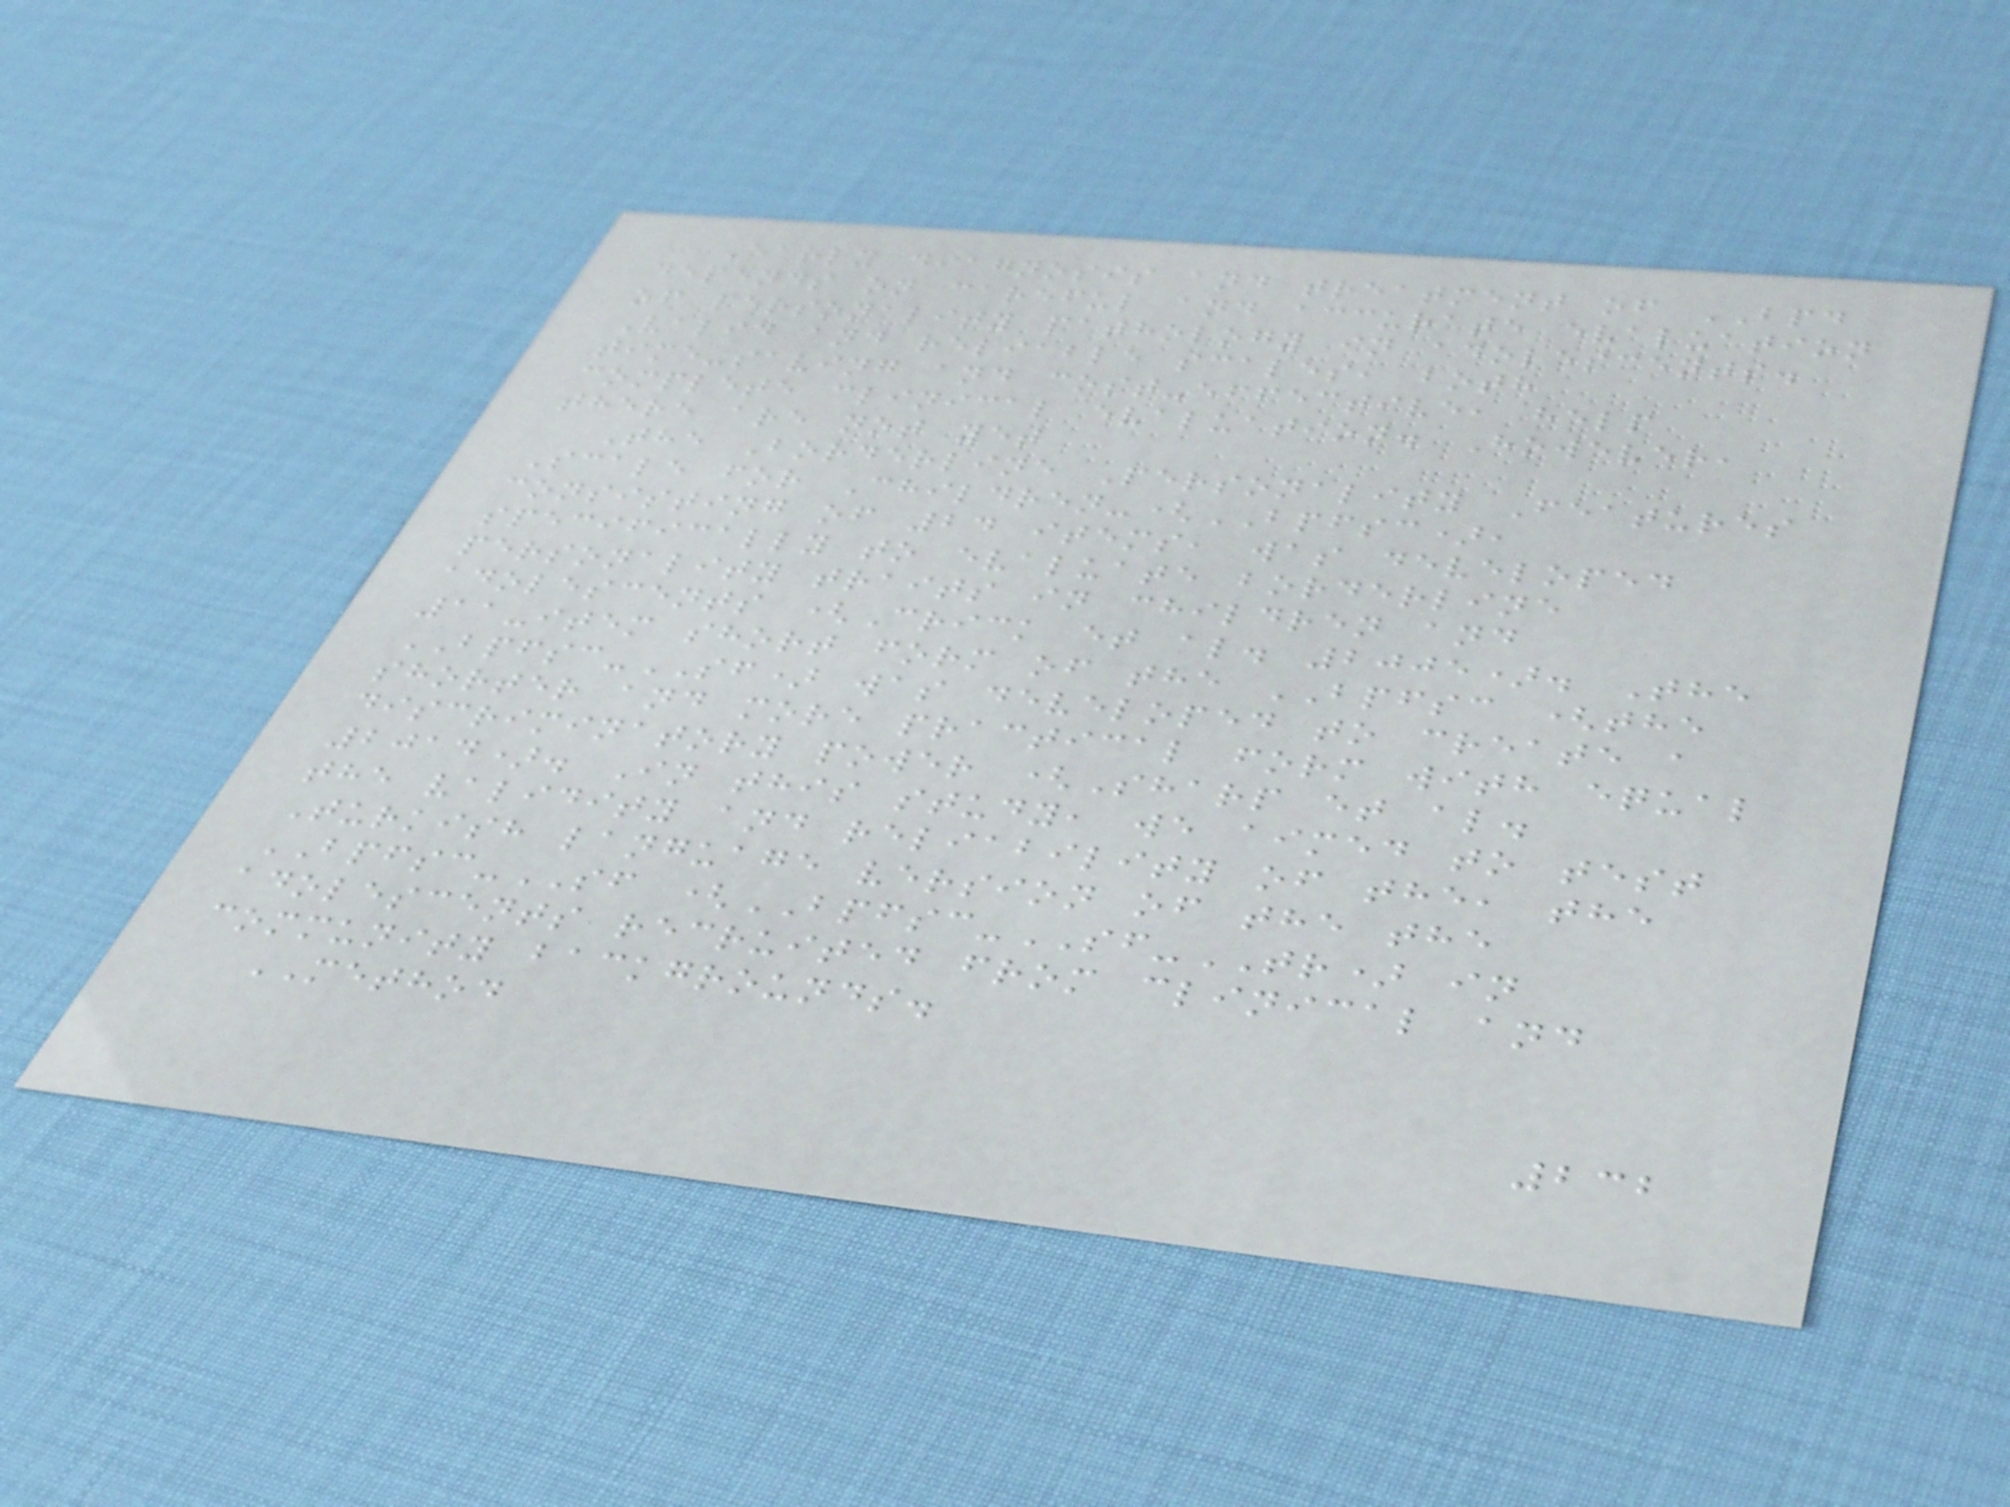Early diagnosis and treatment of BPD
depends on careful and accurate evaluation
of personality pathology in adolescents.
Valid and reliable scales, both
time-saving and cost-effective, help
complete clinical evaluation. However,
there are not yet
The Borderline Personality Features
Scale for Children-(BPFSC),
consisting of 24 items, was developed
specifically to evaluate borderline
personality traits in children and
adolescents (Crick et al. 2005). The
11-item short form of the BPFSC (the
BPFSC-SF) was developed to create a
shorter and more practical form with equal
discriminatory power (Sharp et al.
2014). In this study, we aimed to test
the validity and reliability of the, the
Turkish language version of the the
BPFSC-SF (BPFSC-SF-TR) in
adolescents recruited from clinical and
community backgrounds.
METHOD
232
